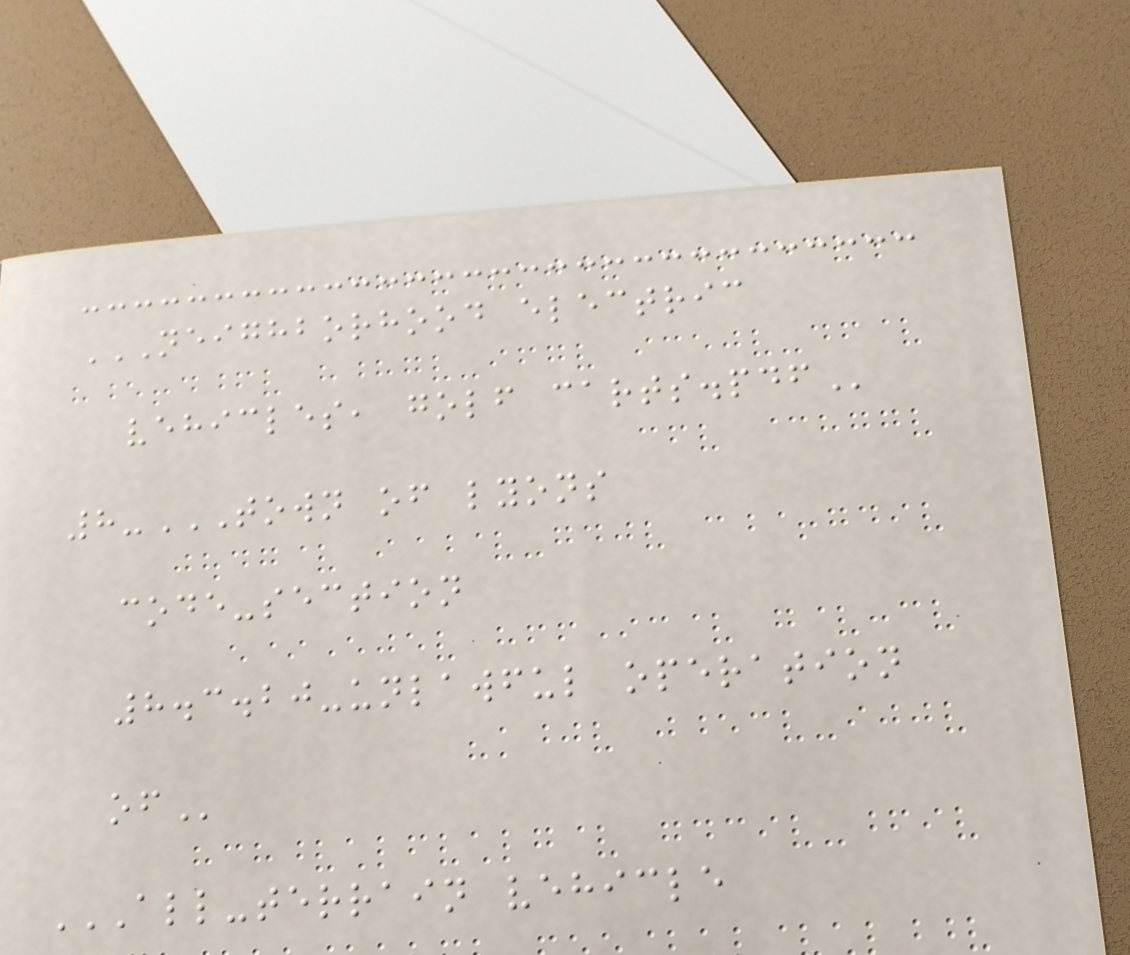NEIGHBORHOOD ELECTRIC
VEHICLES, GOLF CARTS.PDF
8-TOWN OF LYONS
CODE-SECTION
8.3.20-UNLAWFUL OPERATION
OF
ALL-TERRAIN VEHICLE
